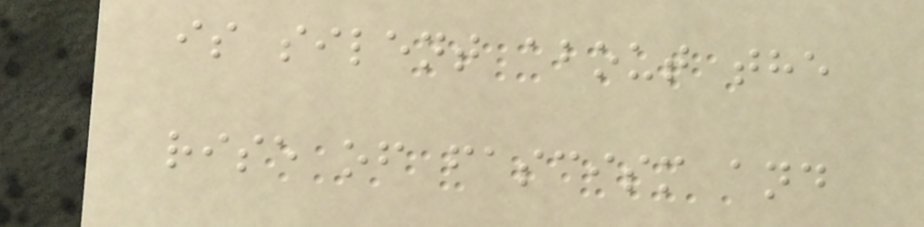is silent about the
rise of fascism and
